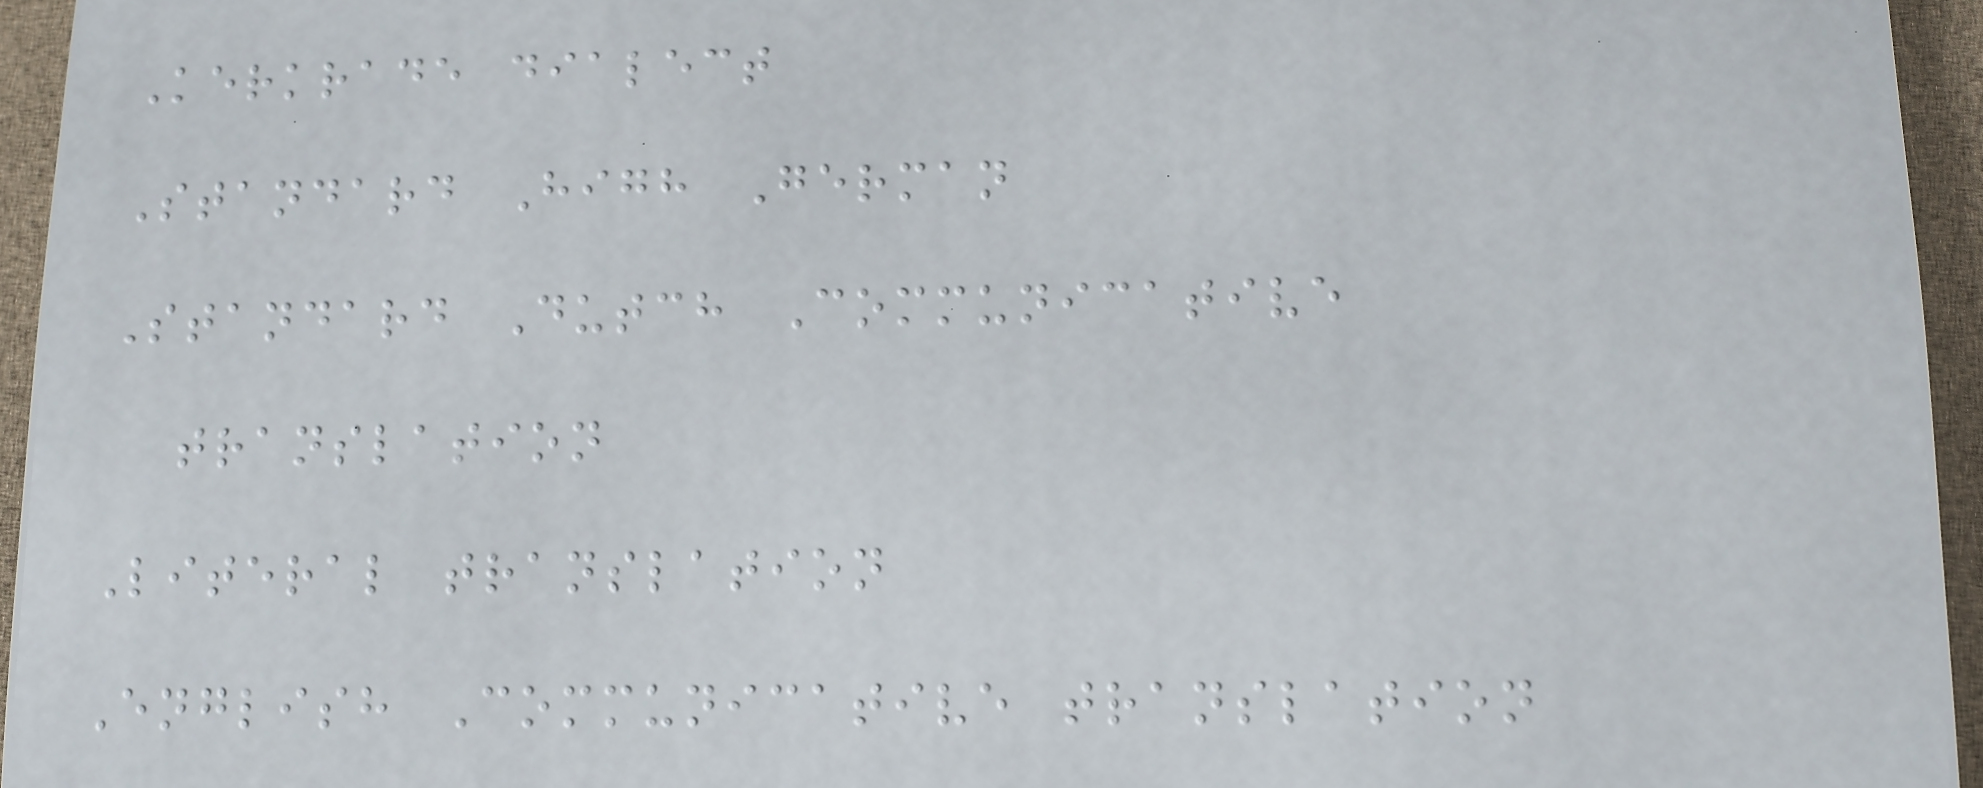Kerkrade dialect
Standard High German
Standard Dutch Communicative
translation
Literal translation
English Communicative translation
